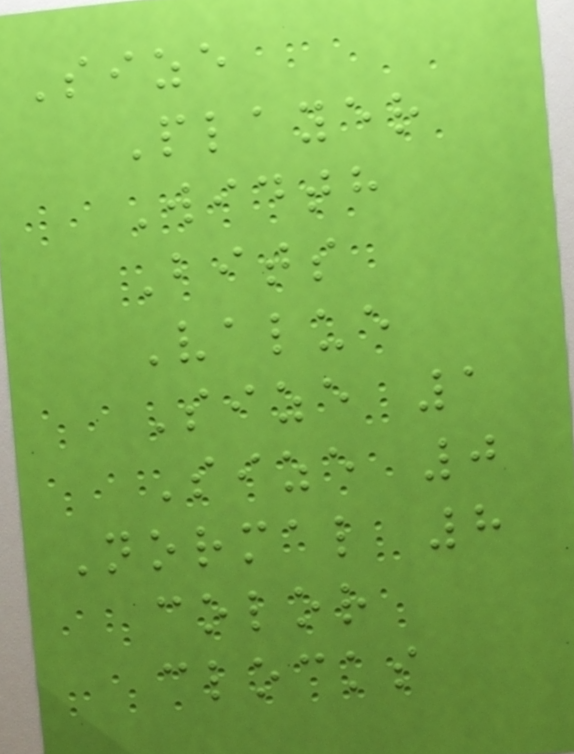Size
Player
Width
Bits
Value
Size 1
Size 0
Normal 8
color
clocks
